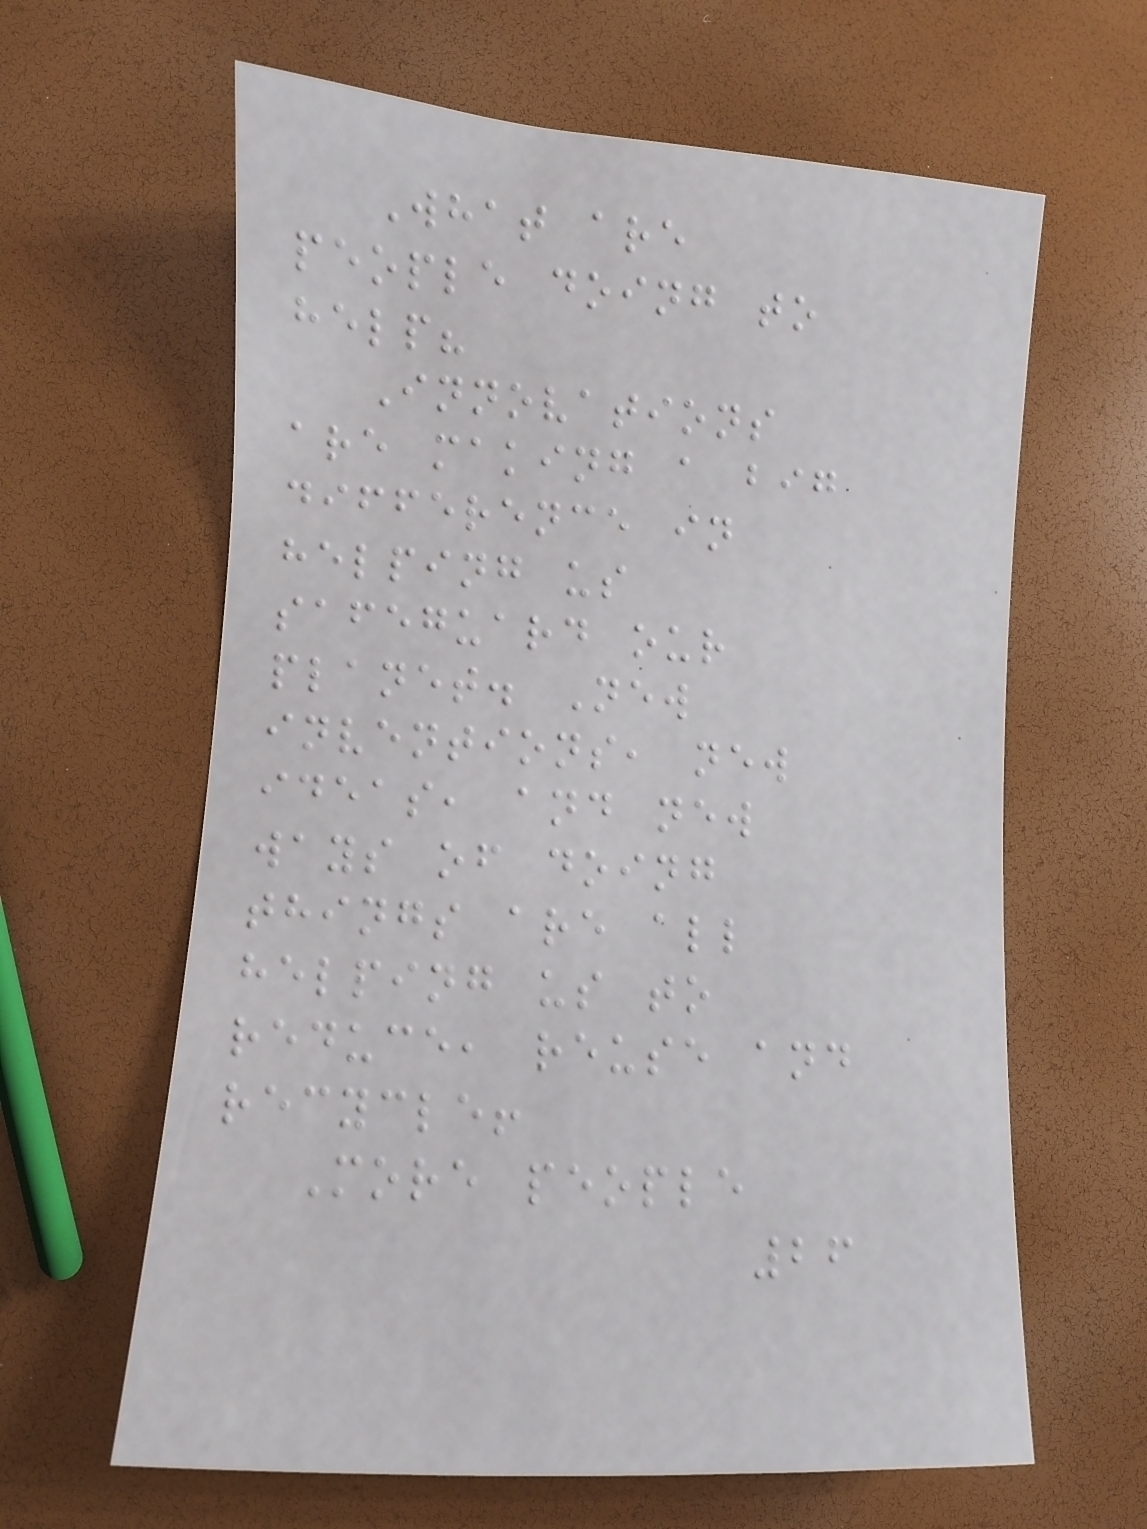What are
people doing to
help?
Innovations
are making a big
difference in
helping us
safeguard our
planet. New
inventions, new
ideas, and new
ways of doing
things are all
helping us to
reduce, reuse and
recycle!
More people
26
